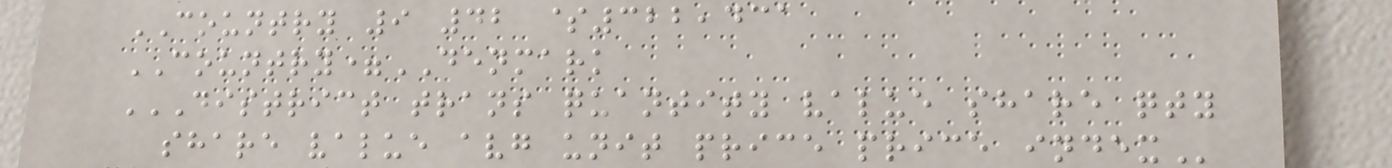COUNTRY 9 42 $322,431
COUNTRY=DENMARK
DISTRICT TRANS QUANTITY VALUE SHARE QTY
SHARE VALUE AVG UNIT PRICE PRICE INDEX
